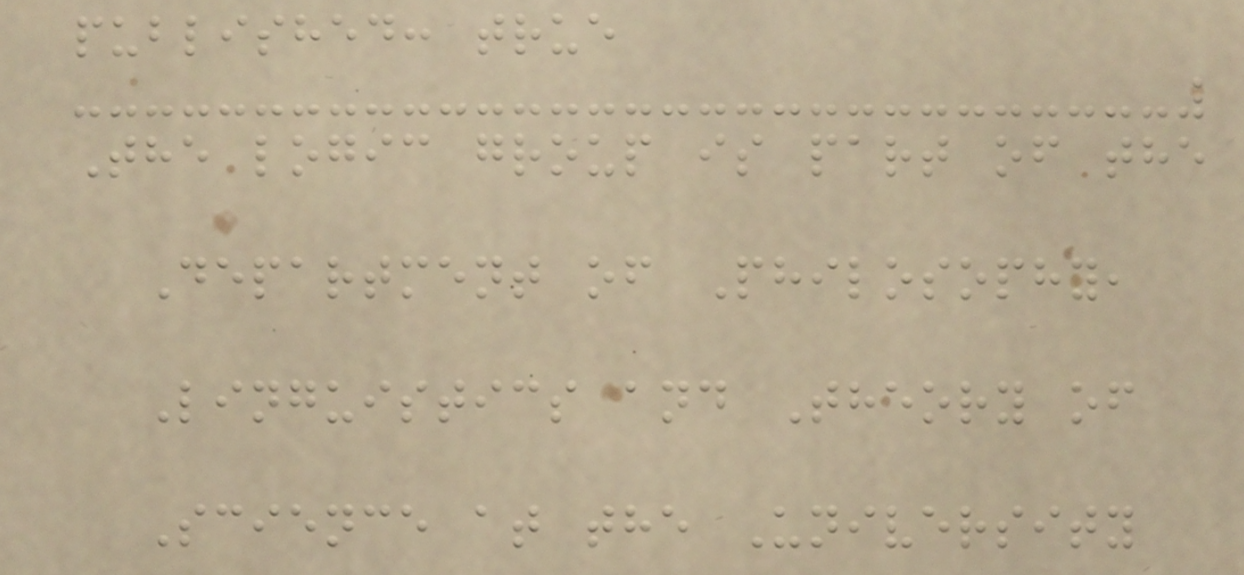published: true
The logic group is part of the
Department of Philosophy,
Linguistics and Theory of
Science at the University
